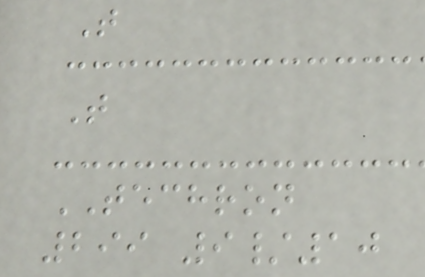T
T
TECHRON
299 9/10
